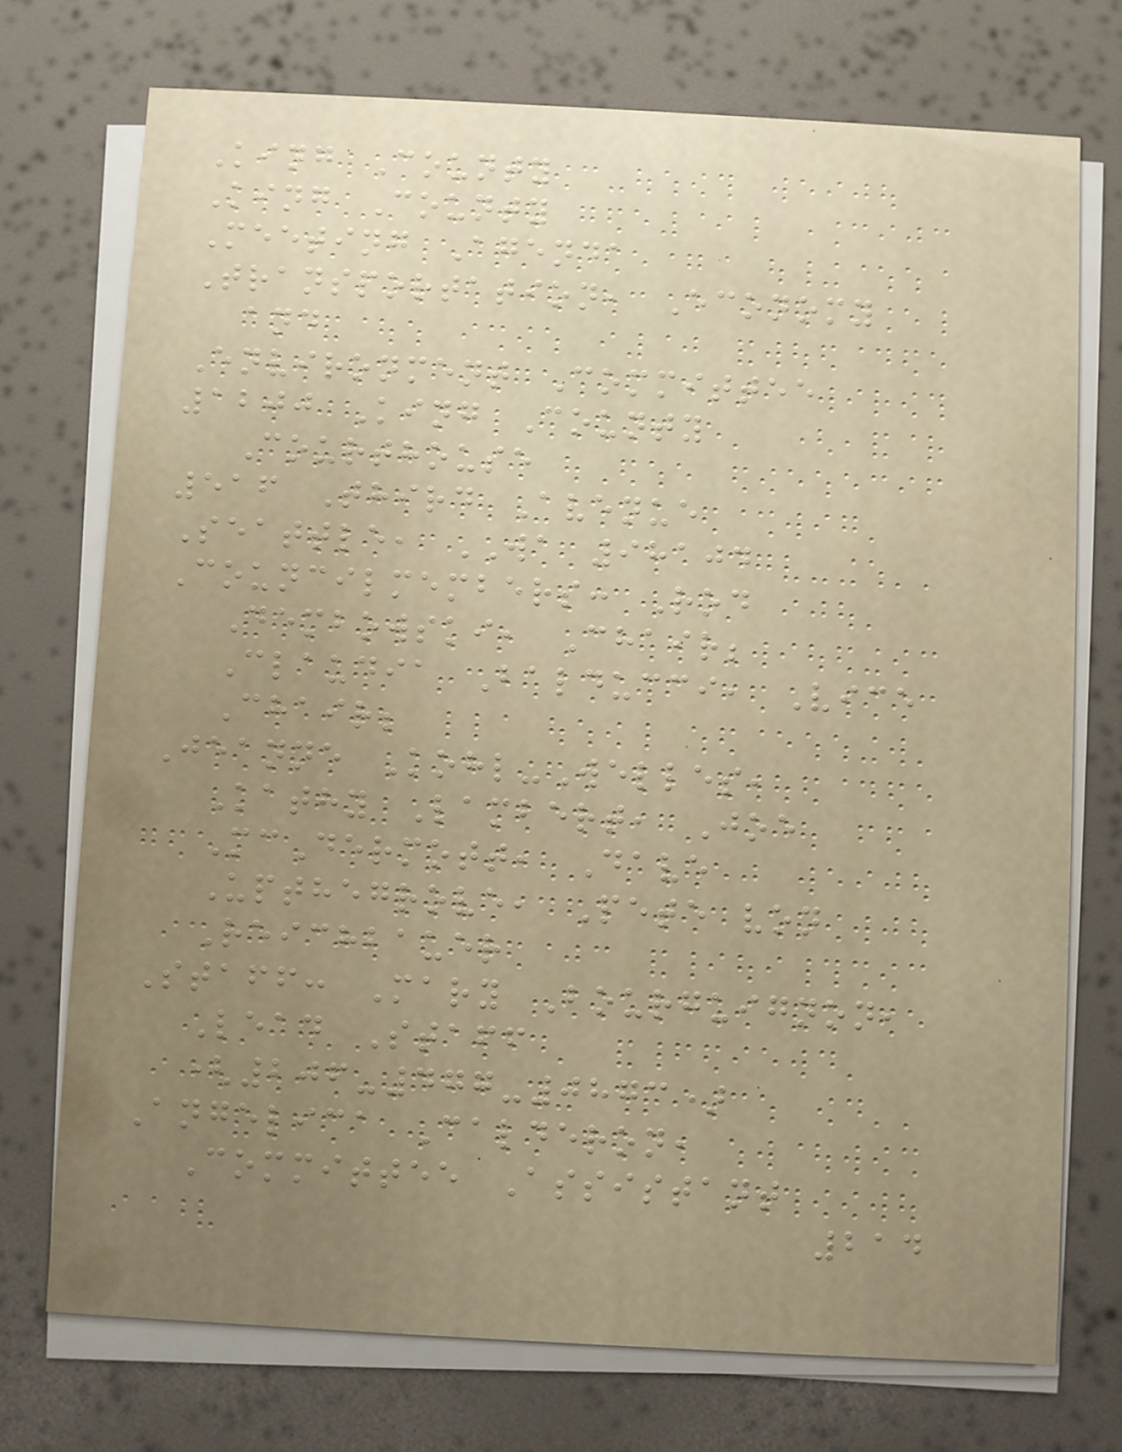King County
King County
Meeting Agenda
Transportation, Economy
and
Environment Committee
1200 King County
Courthouse
516 Third Avenue
Seattle, WA 98104
Councilmembers: Rod
Dembowski, Chair;
Claudia Balducci, Vice
Chair;
Jeanne Kohl-Welles,
Kathy Lambert, Joe
McDermott, Dave
Upthegrove, Pete von
Reichbauer
Staff: Mary Bourguignon,
Lead Staff
(206-477-0873)
Angelica Calderon,
Committee Assistant
214
